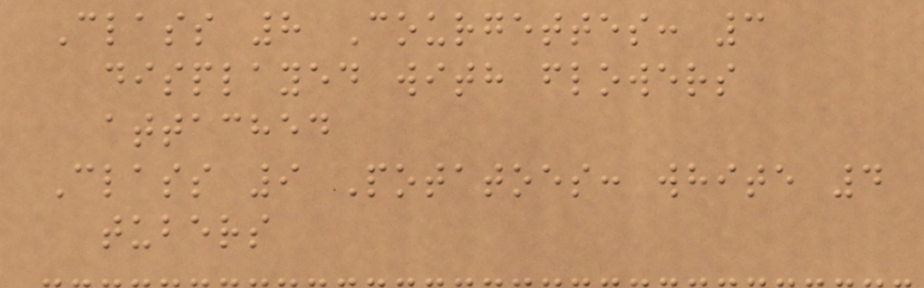Class 8 Courgettes: 3
displayed with flowers
attached
Class 9 Potatoes: white 4
tubers
